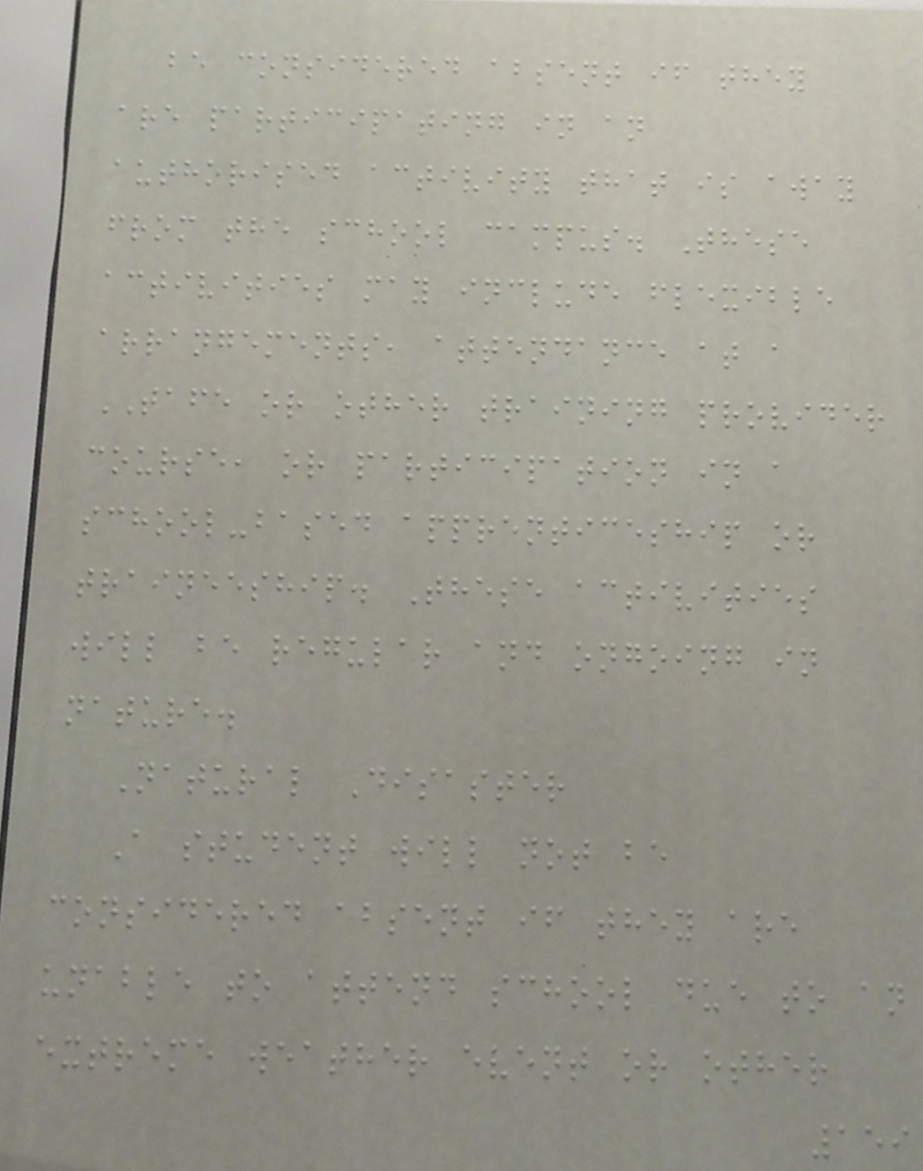be considered absent if they
are participating in an
authorised activity that is away
from the school campus. These
activities may include flexible
arrangements, attendance at a
TAFE or other training provider
course, or participation in a
school-based apprenticeship or
traineeship. These activities
will be regular and ongoing in
nature.
Natural Disaster
A student will not be
considered absent if they are
unable to attend school due to an
extreme weather event or other
159
